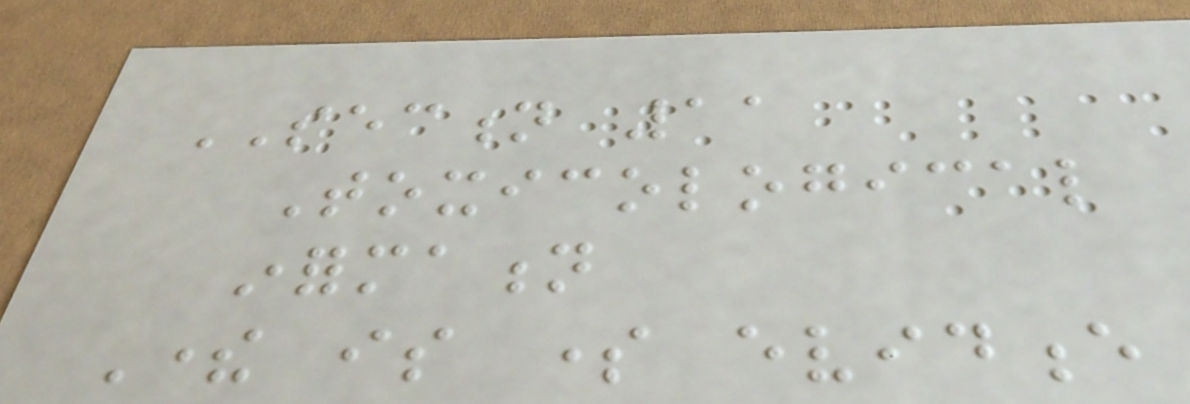SECTION 11
Toxicological
information
There is some evidence
